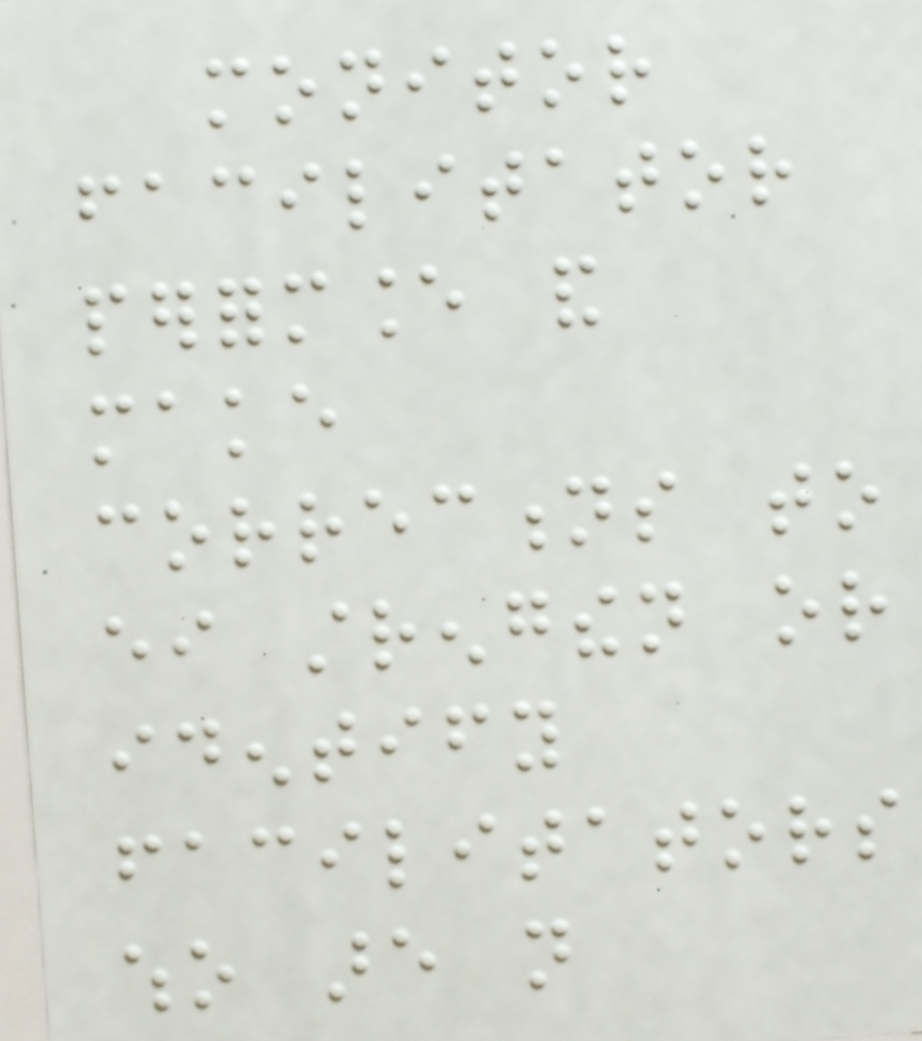monitor
facilitator
performance and
make
corrections to
either strengthen or
identify
facilitators
who are not
